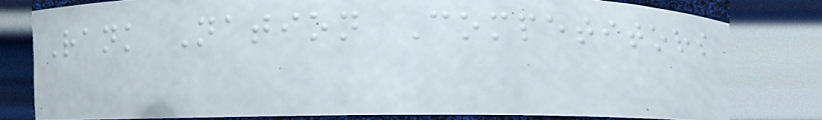Rank Nation Competitors
